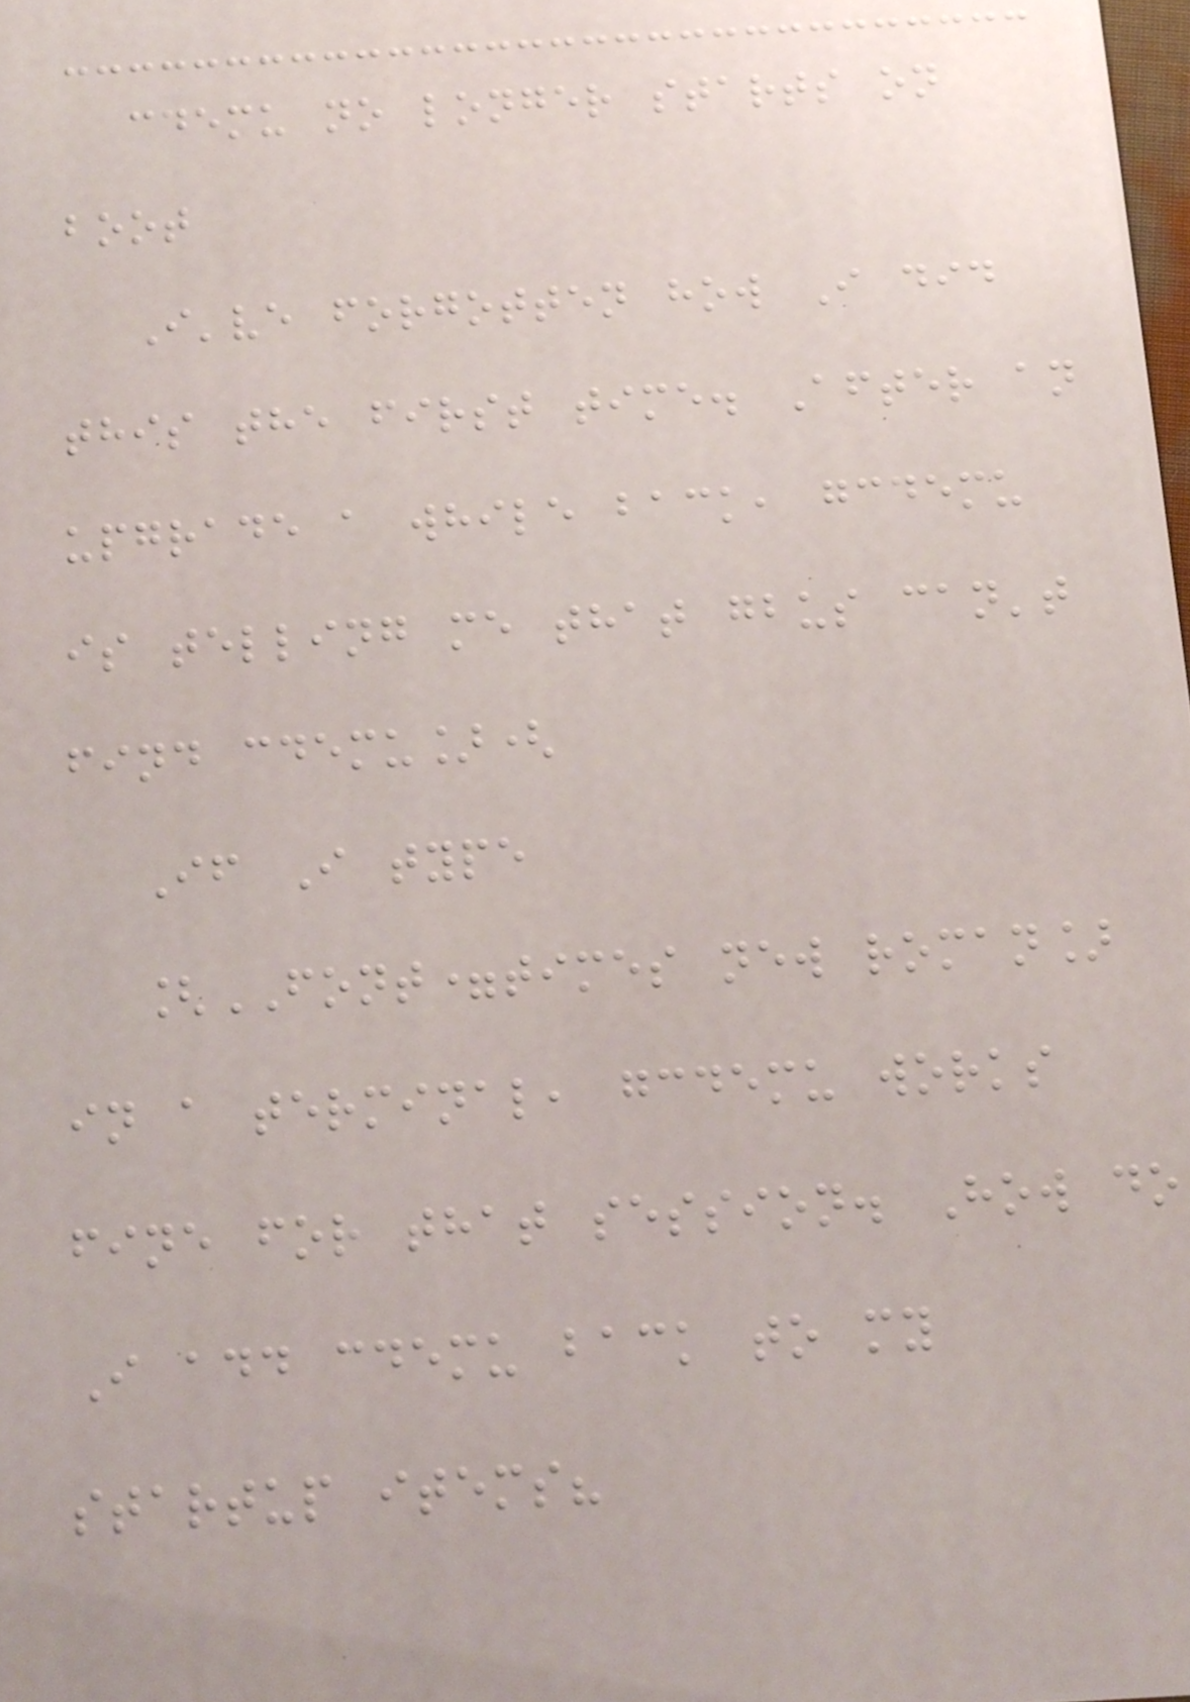cdemu no longer starts on
boot
I've forgotten how I did
this the first time. After an
upgrade a while back, gcdemu
is telling me that gbus can't
find cdemu](
If I type
[FONT=times new roman]
in a terminal, gcdemu works
fine for that session. How do
I add cdemu back to my
startup items?
